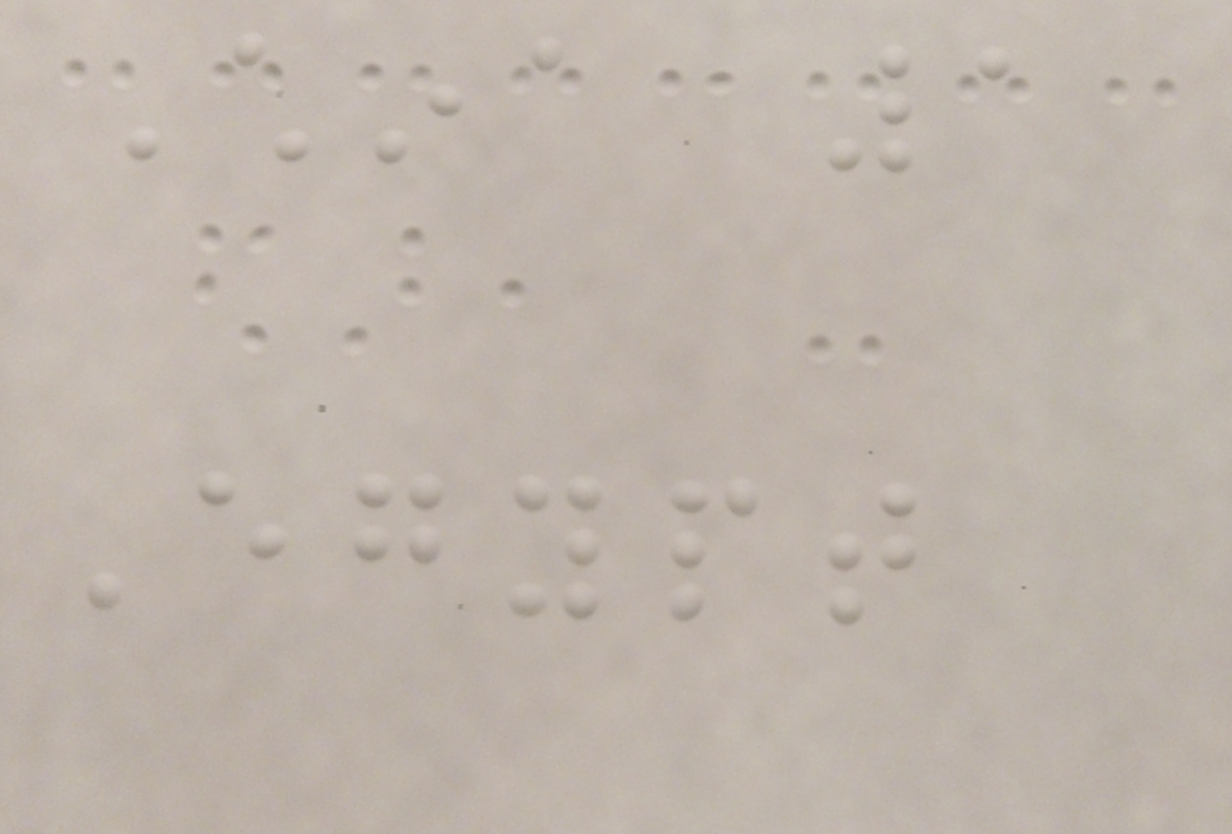China 1
Egypt
